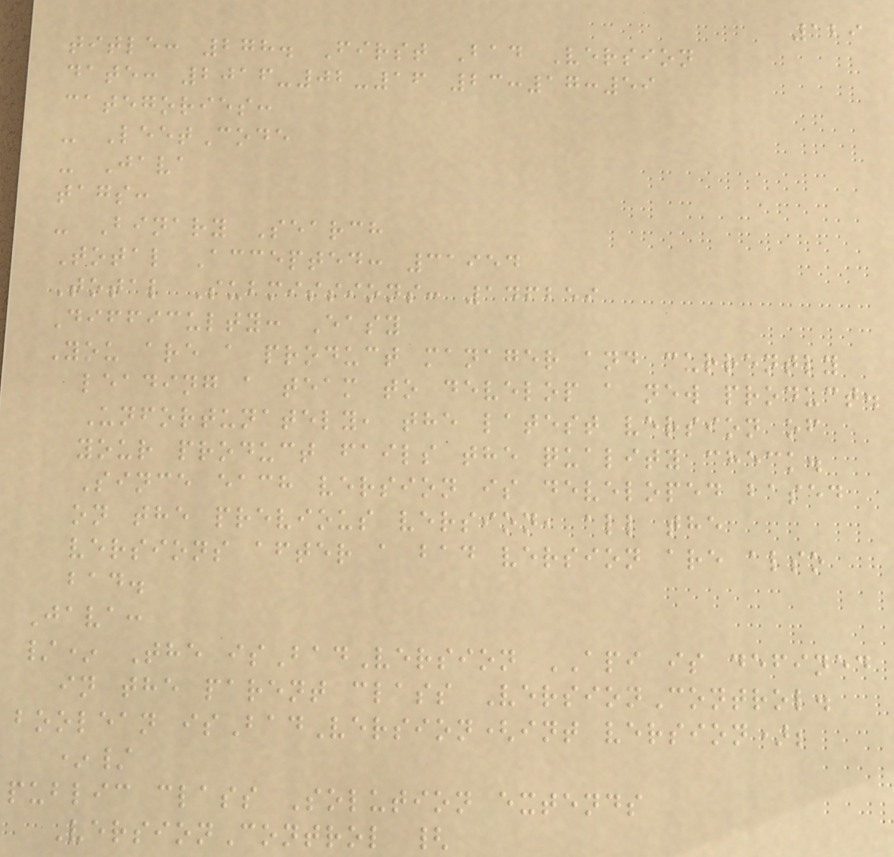129
title: 278. First Bad Version
date: 2016-02-16 23:17:59
categories:
- LeetCode
- Java
tags:
- Binary Search
Total Accepted: 31954
Total Submissions: 146259
Difficulty: Easy
You are a product manager and currently
leading a team to develop a new product.
Unfortunately, the latest version of
your product fails the quality check.
Since each version is developed based
on the previous version, all the
versions after a bad version are also
bad.
Java:
/* The isBadVersion API is defined
in the parent class VersionControl.
boolean isBadVersion(int version);
*/
public class Solution extends
VersionControl {
